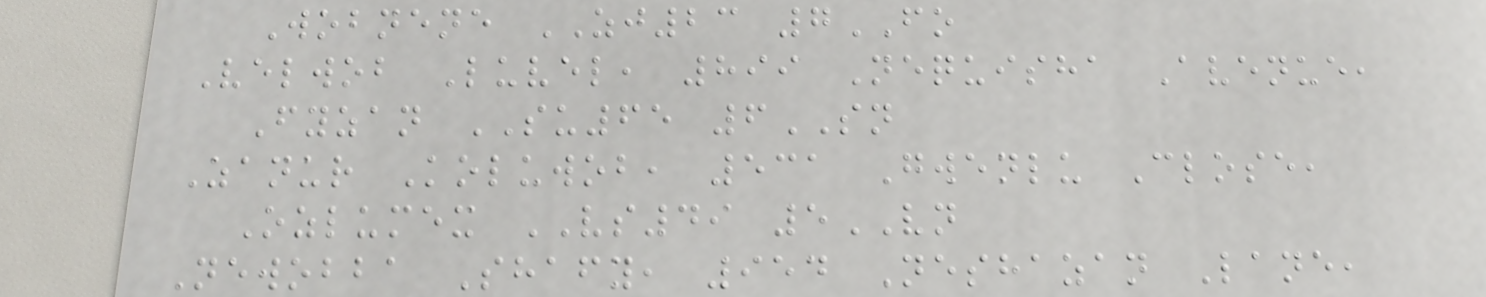Wobnene ZJ23 7FO
Velwob Luvel, 899 Nequisha Avenue,
Fyzan SU65 6SN
Zanur Koluwob, 531 Gwenlu Close,
Ozlumex VS49 5VN
Newobba Shafy, 954 Neshazan Lane,
